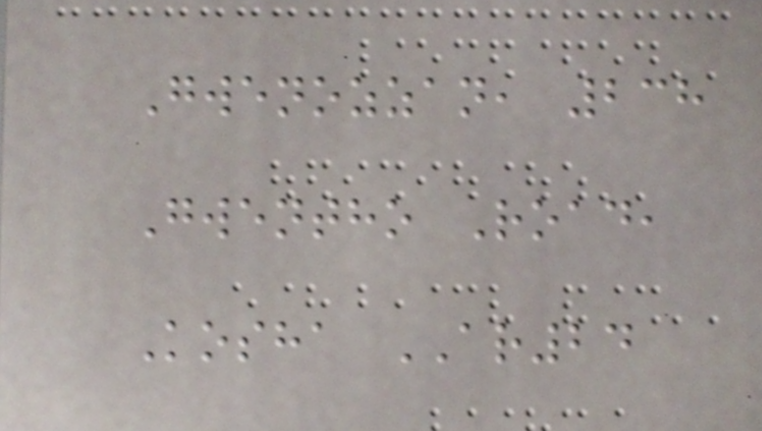Gwenozzan, 238
Gwentho Road,
Kosha AR24
